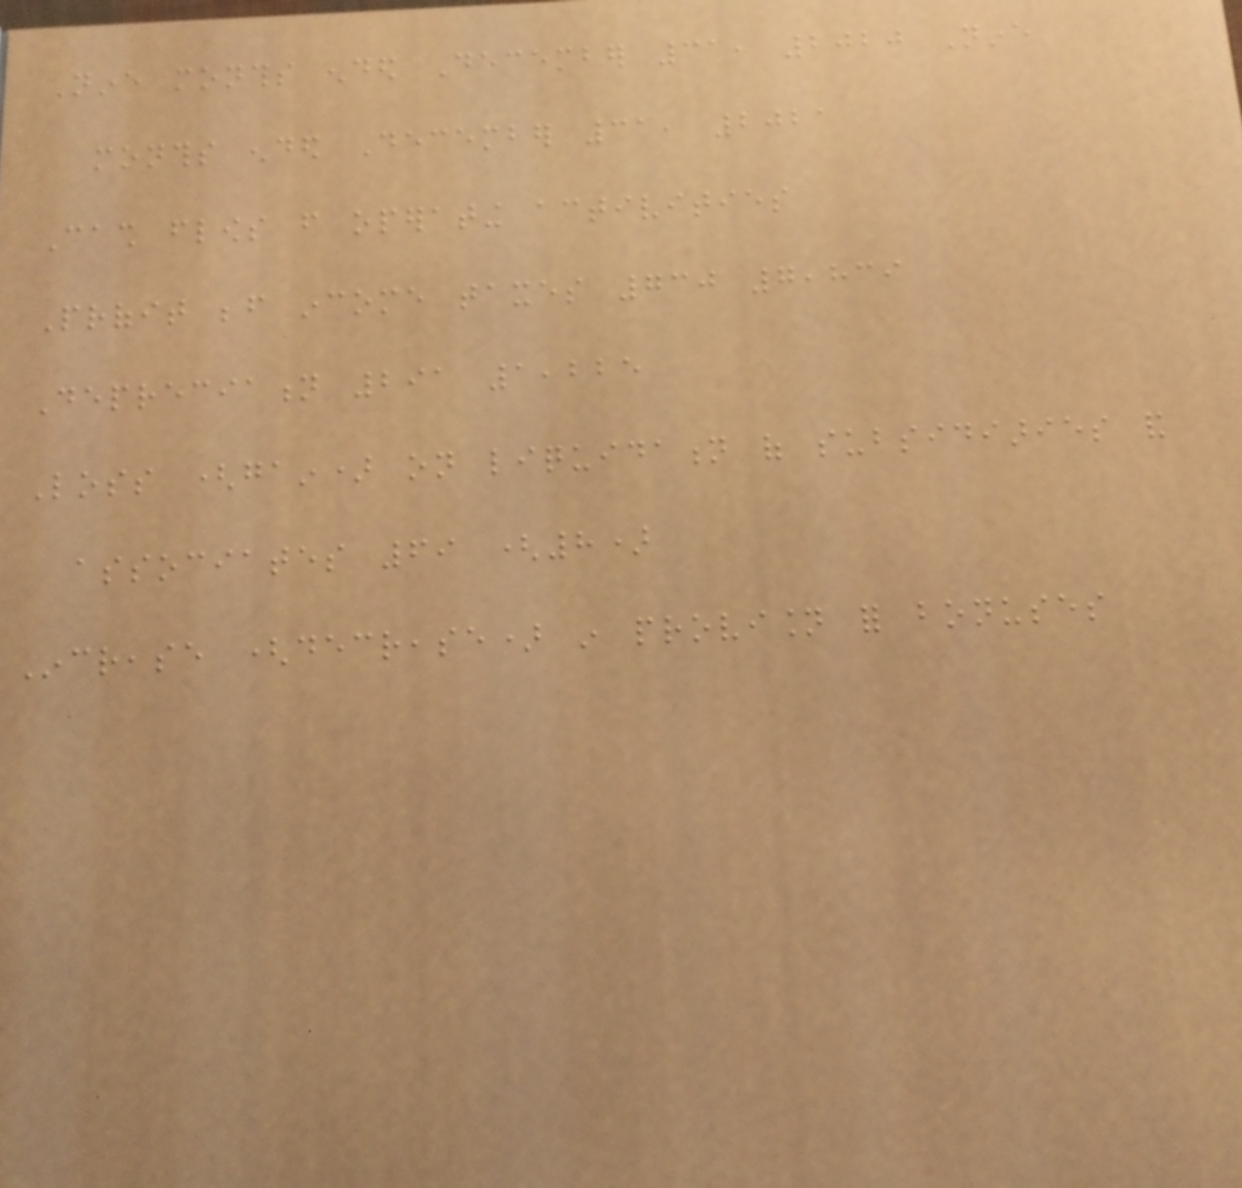Nine months ended December 31, 2020 Nine
months ended December 31, 2021
Cash flows from operating activities
Profit before income taxes 730 7,839
Depreciation 291 1,225
Loss (gain) on liquidation of subsidiaries and
associates 69 (8)
Increase (decrease) in provision for bonuses
